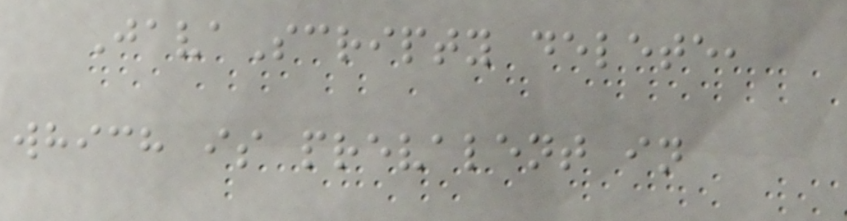JavaScripty delete,
which is prevalent in
